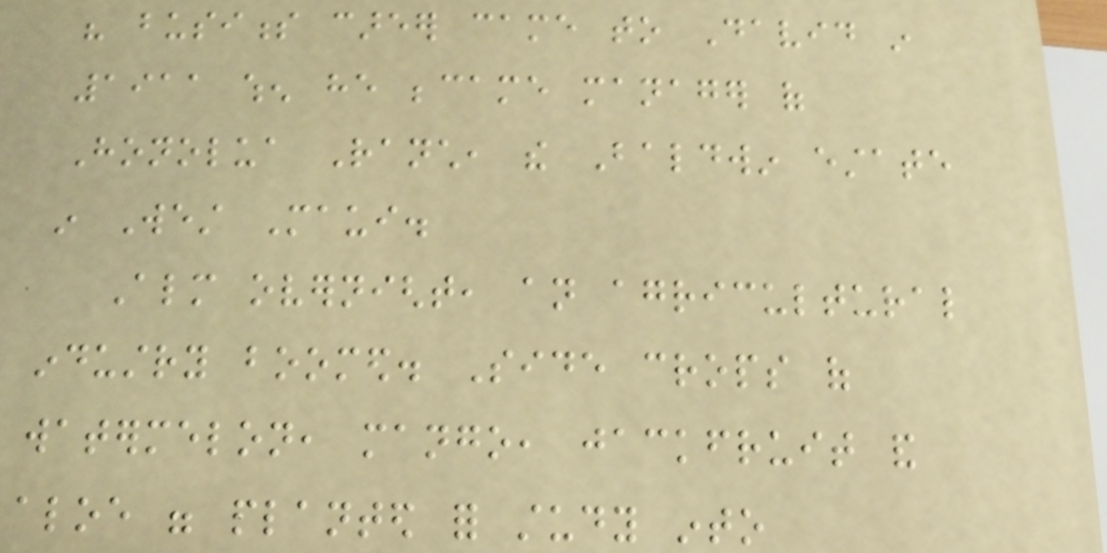his business career came to David in
1911 when he became manager of
Honolua Ranch, the Baldwin estate
in West Maui.
Almost overnight, an agricultural
industry boomed. Side crops of
watermelon, mango, jackfruit and
aloe were planted for study into
